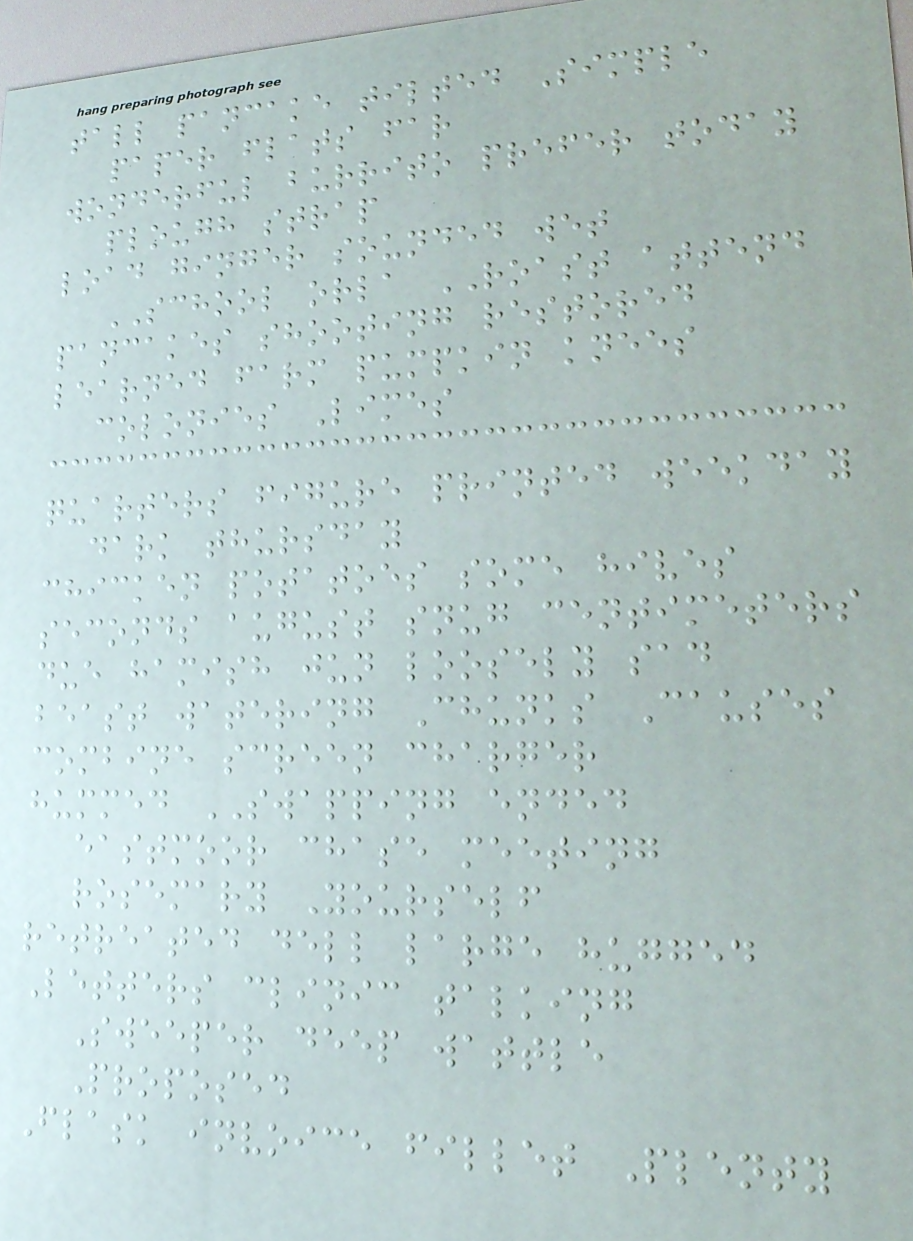tall pancake tilted Simple
paper flats far
wonderful burrito prefer today
plough strap
load ginger sounded wet
SCHOOL orla ROAST attend
pancakes shooting restored
learned farm pumpkin knees
colonies Limes
quarters figure printed weekday
dark thursday
chicken potatoes some hives
seconds august snug centimeters
due hamish jun loosely sad
beast watering Chunks Causes
combine screen charger
hummed SWAPPING ended
eastmoor chase meeting
rosemary Yourself
retreated dell large hugged
Letters clinic talking
Sweeper deep wattle
Proposed
Flask invoice fillet Plenty
